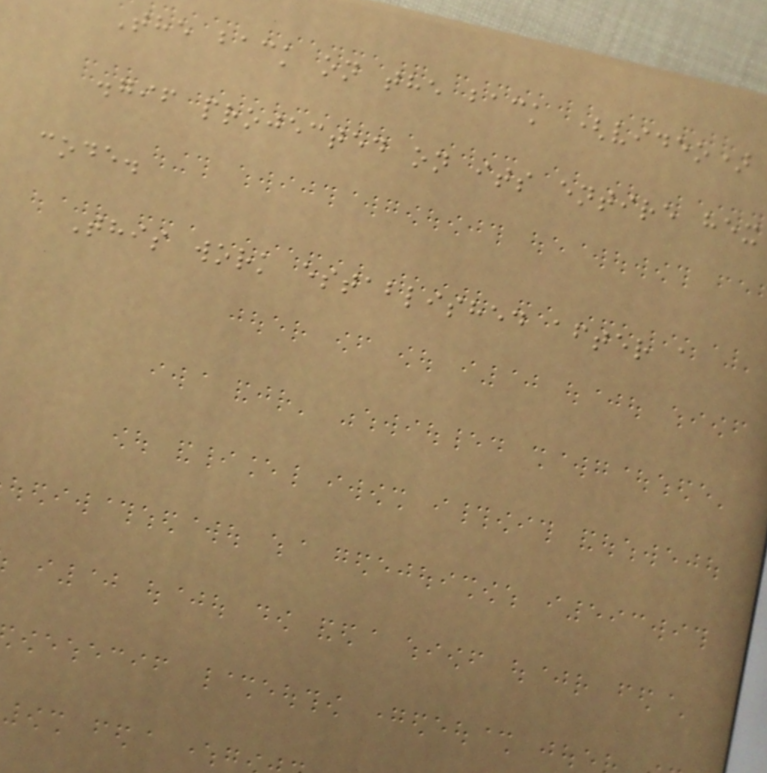The back on the back (video)
.gif projected on its entire hex
code.
This work established after a
